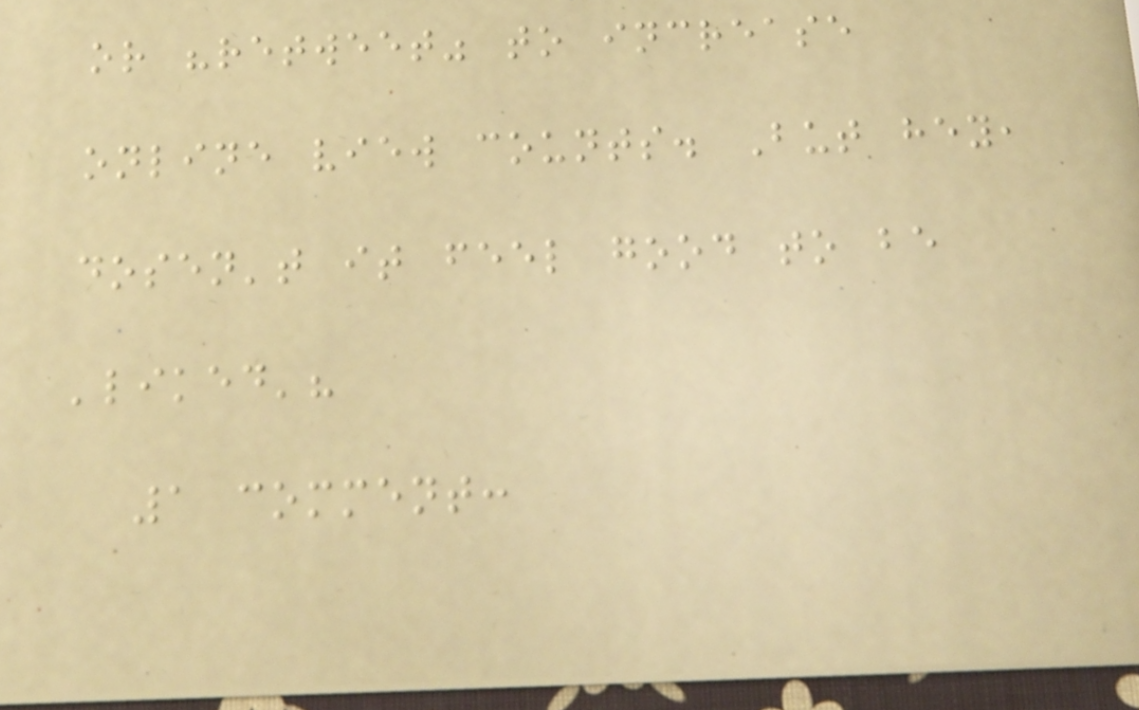or "retweet" to increase
online view counts. But hey,
dosen't it feel good to be
'liked'?
1 comment:
